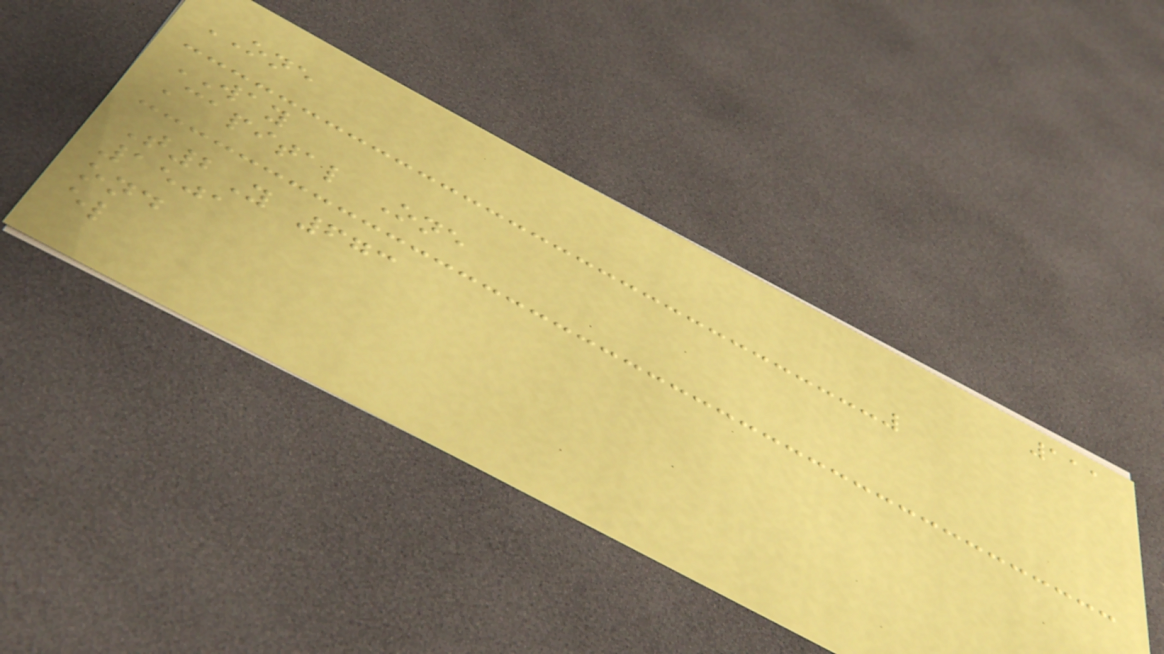111
ONE
WAY
Capital One
T2Y 673
1501
ond
el
